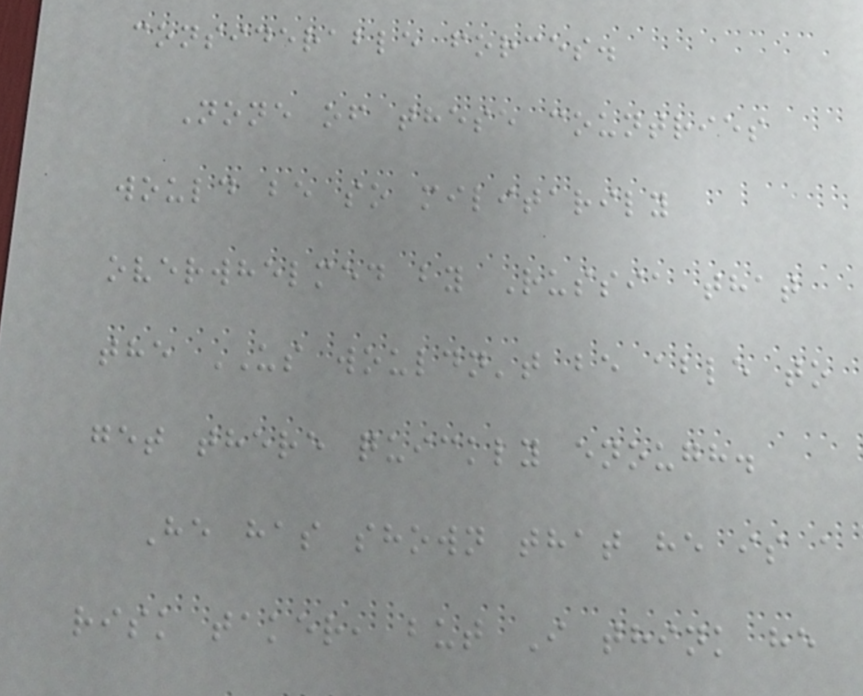considerable forces.
None of these countries
would be so militarily
overwhelmed by Russia that
the US wouldn't be able to
get there quickly enough.
He has shown that he is a
risk taker, but I think he
